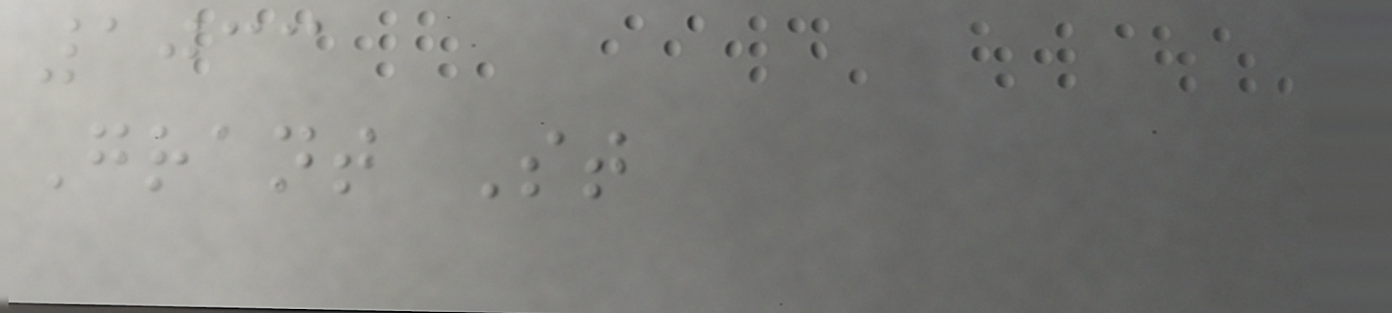1033
Grant St
